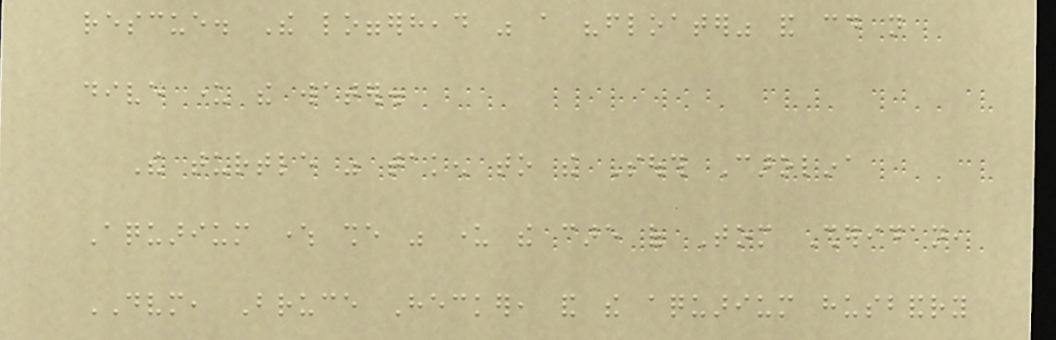rescue. The loggerhead was a "floater" and could not
dive under the water.
The turtle was taken to the South Carolina
Aquarium where she was under the care of Tom Sheridan,
DVM, Bruce Hecker, and the aquarium husbandry
